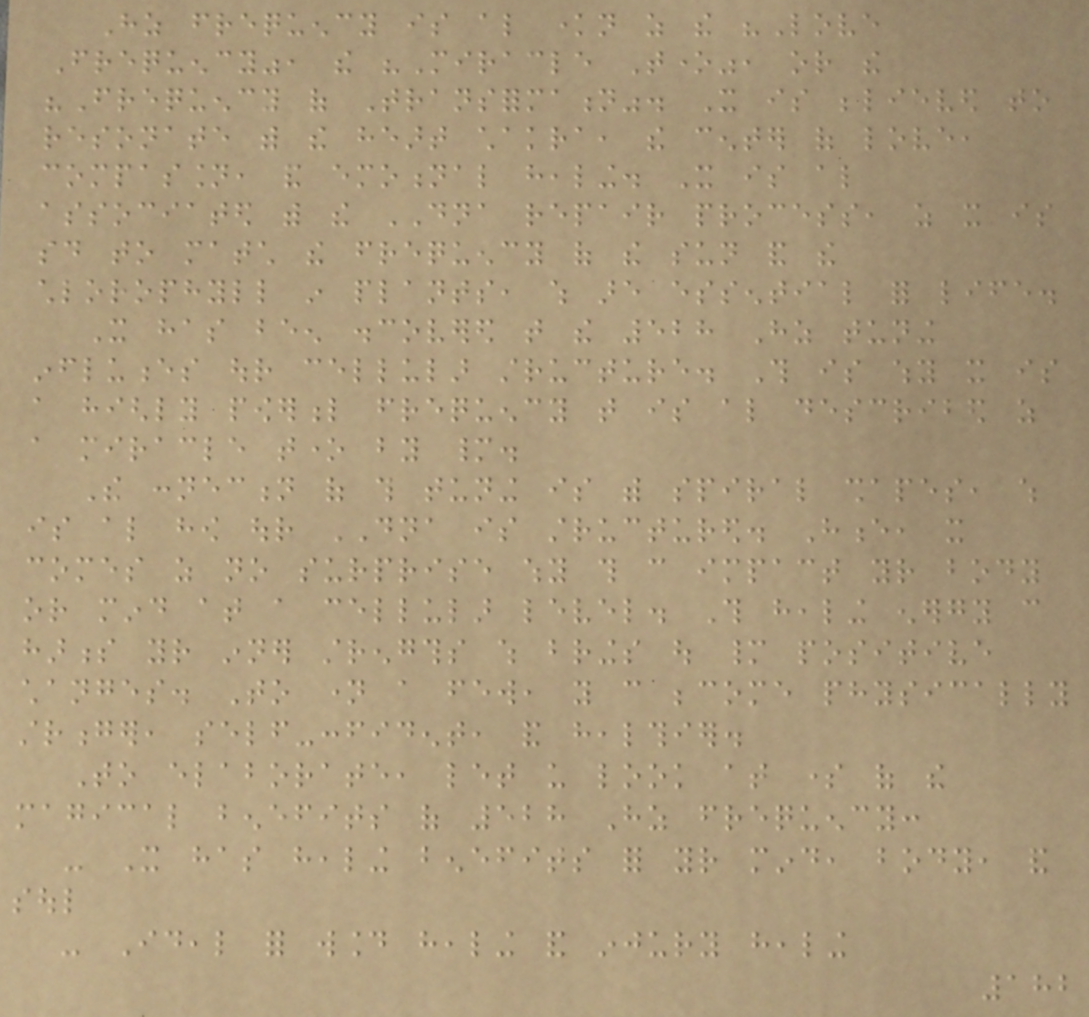Hz frequency is also known as the "Love
Frequency", the "Miracle Tone", or the
"Frequency of Transformation". It is believed to
resonate with the heart chakra, the center of love,
compassion, and emotional healing. It is also
associated with the DNA repair process, as it is
said to match the frequency of the sun and the
chlorophyll in plants, which are essential for life.
It has been discovered that the 528 Hz tuning
influences our cellular structure. This is why it is
a highly powerful frequency that is also described as
a miracle tone by many.
The connection of this tuning is with spiral shapes, which
is also how our DNA is structured. Hence, it
comes as no surprise why this can impact your body
or mind at a cellular level. This healing energy can
harness your inner strengths which brings out many positive
changes. To name a few, you can become physically
stronger, self-confident, and healthier.
To elaborate, let us look at some of the
magical benefits of 528 Hz frequency:
- It has healing benefits for your mind, body, and
soul
- Ideal for wound healing and injury healing
182
